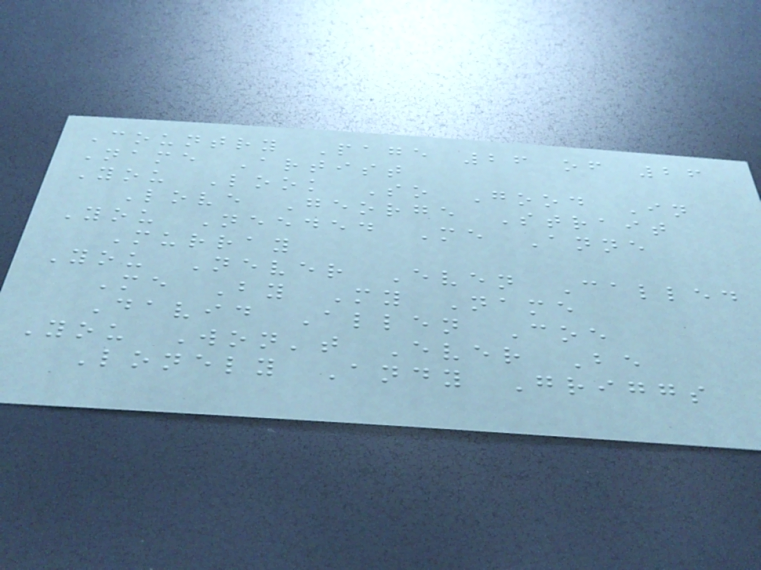Country Page 26 of 26
Name Artist
You Look So Good In
Love George Strait
You Needed Me Anne
Murray
You Never Even Called
Me By My Name
David Allen Coe
You Won't Ever Be
Lonely Andy Griggs
